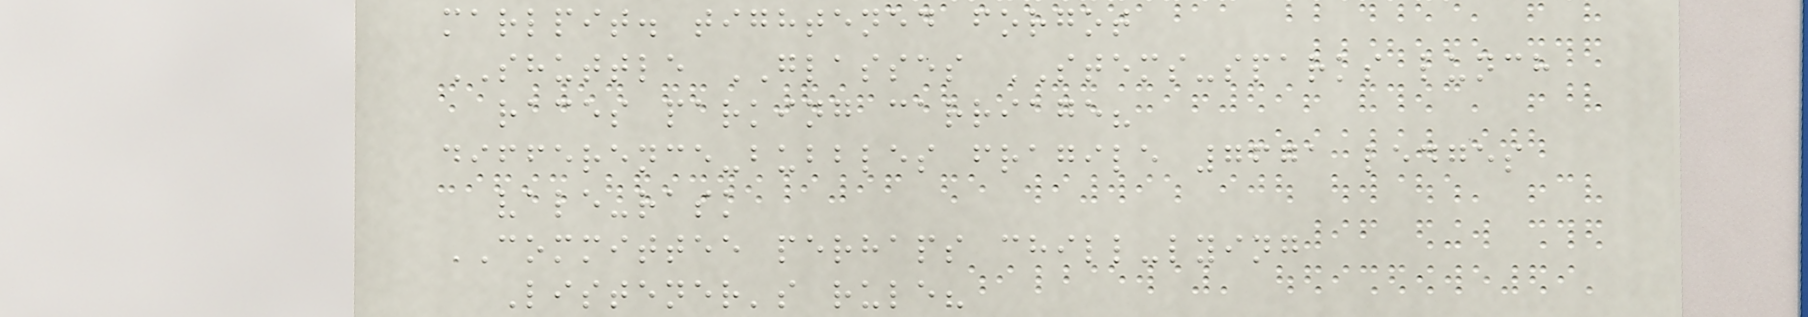marlpit. tightened forgot
SHUTTLE GLASSES STEMS-sparks lunch
races parking carriage?
difference-bubbles fragile 7671 ledges
vale-rask
COMMITTEE perhaps chill-lying
Listener's rule?
